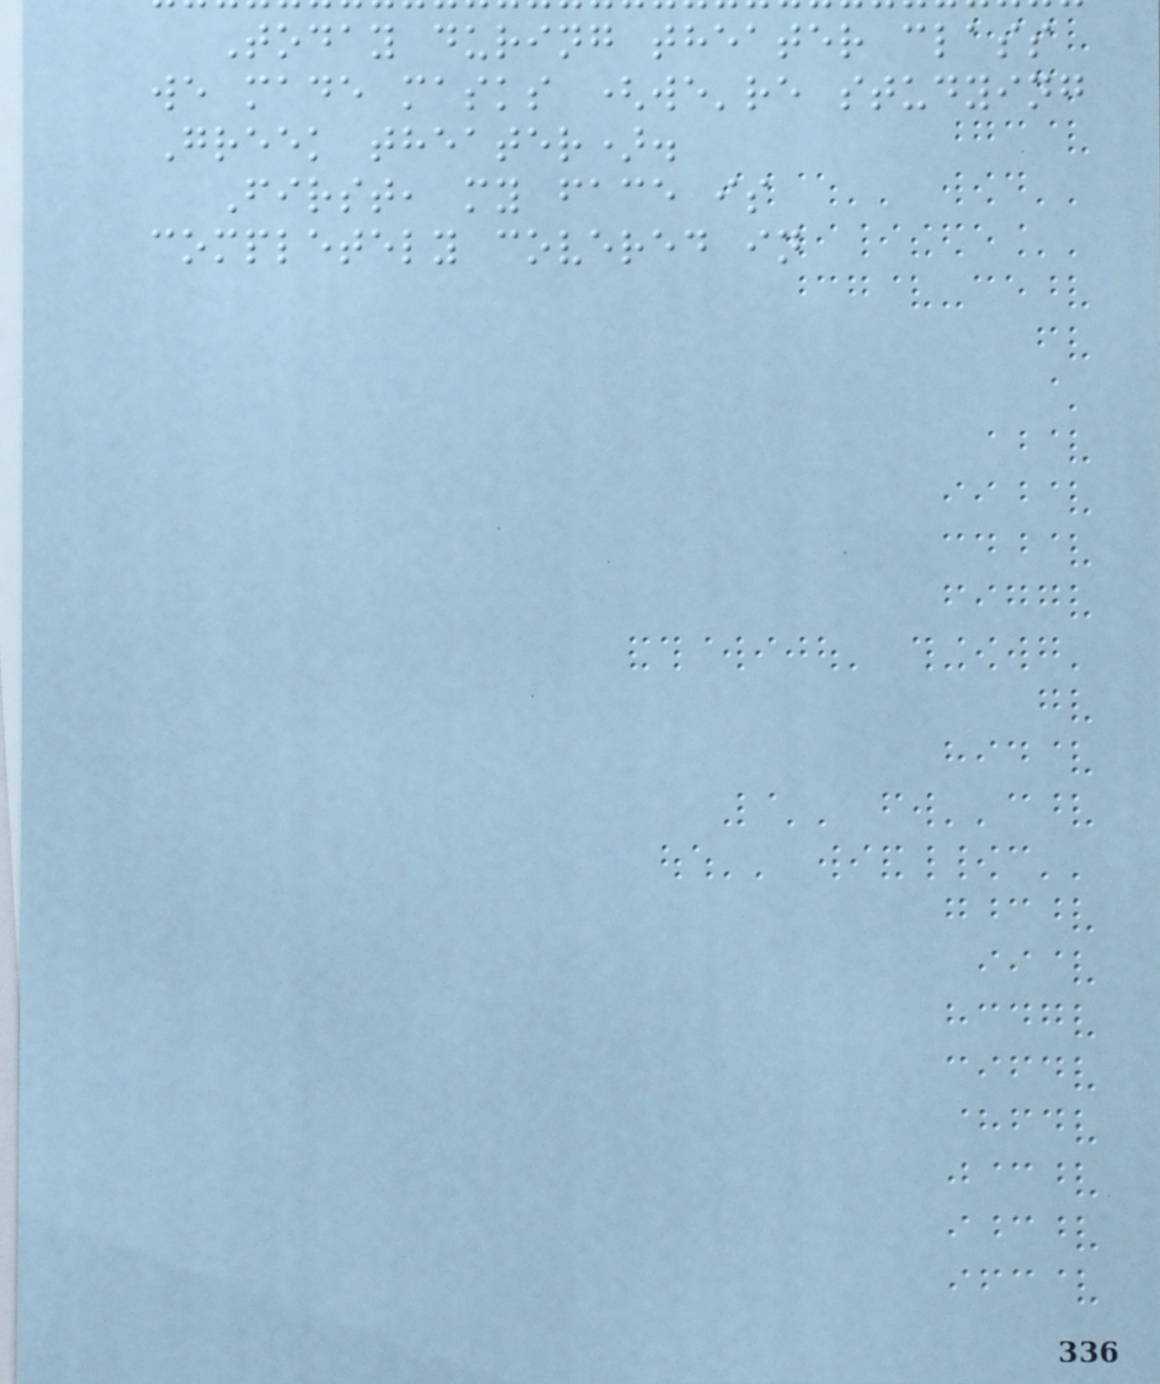Today during theater class
we made masks (we're studying
Greek theater).
First, my face is
completely covered in
